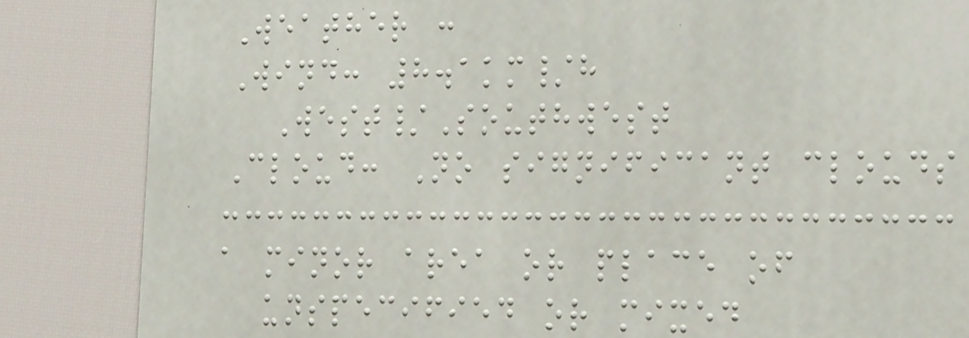Weather :
Wind: 8.1km/h
West/Southwest
Cloud: No significant clouds
a minor area or place of
unspecified or mixed
